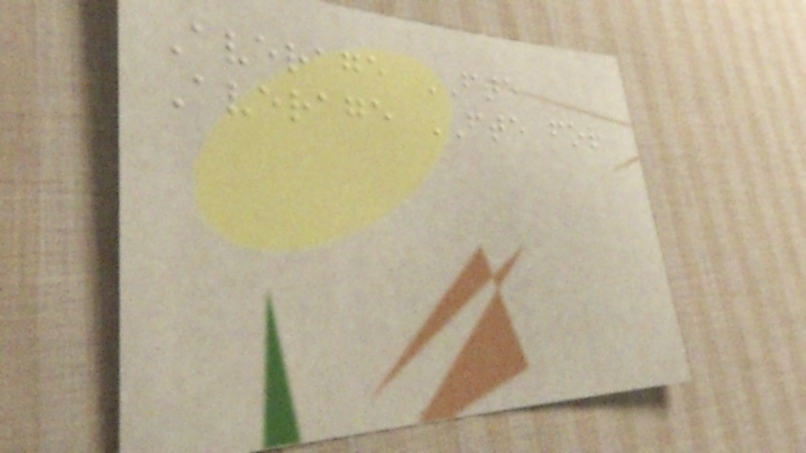Average FTE
Average FTE for
